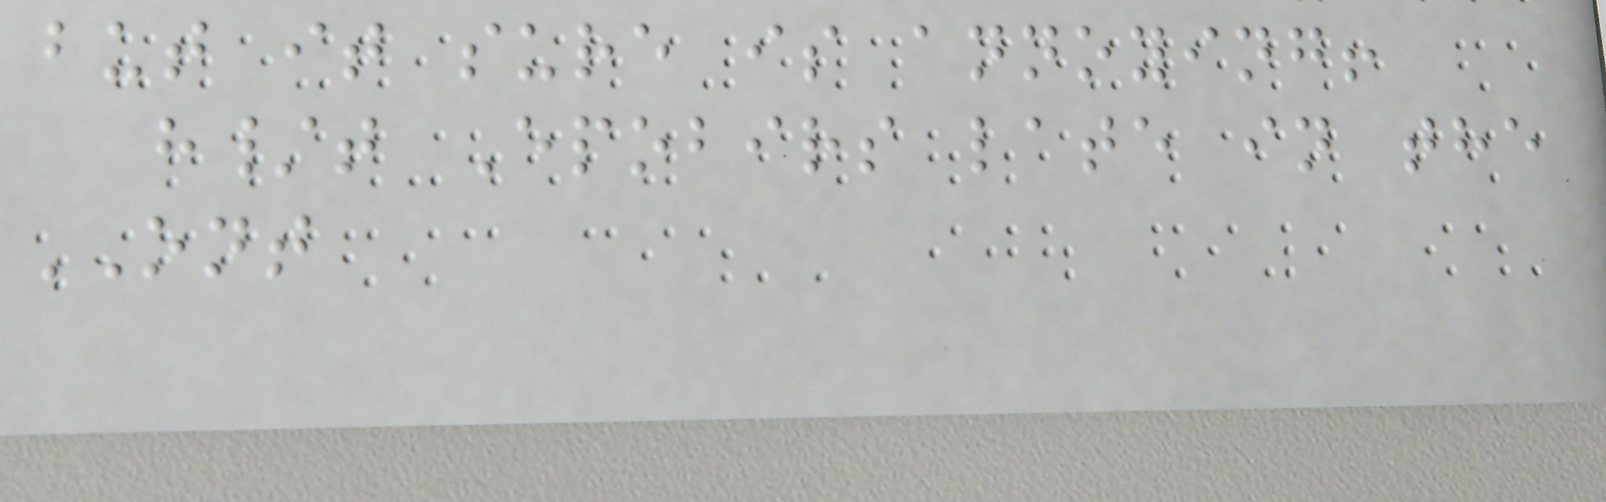but it sure is annoying!
h/t Epobirs late in the
ONT
